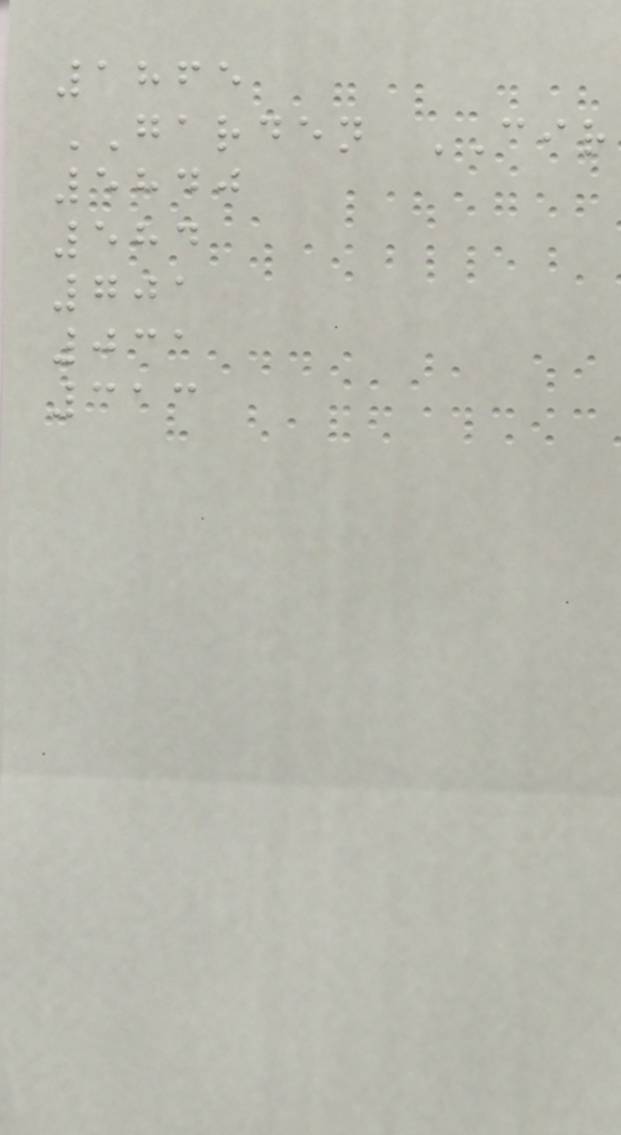1865
GARDEN CIR
5840
584
701
031
313
